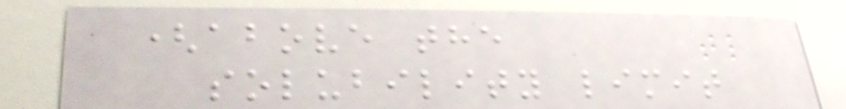(above the
solubility limit
